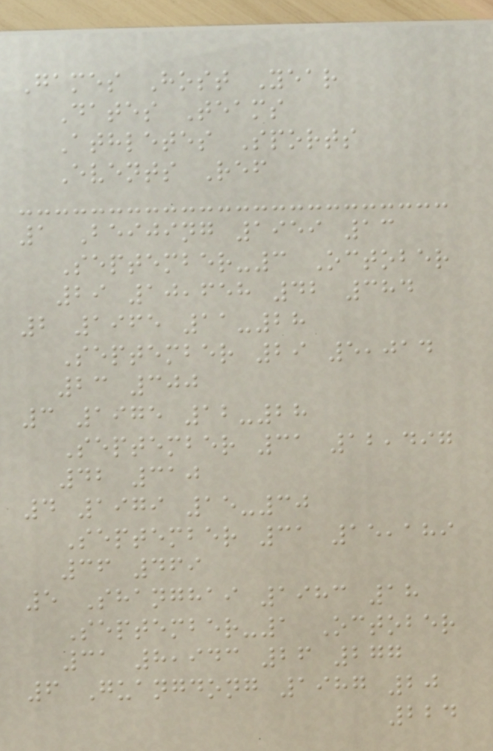Games Host Year
Dates Teams
Athletes Sports
Events Ref
1 Beijing 1959 13
September-3 October
29 10,658 42 384
2 1965 11-28
September 29 5,014
23 300
3 1975 12-28
September 31 12,497
42 310
4 1979 15-30
September 31 15,189
36 469
5 Shanghai 1983 18
September-1 October
31 8,943 26 277
6 Guangdong 1987 20
224
